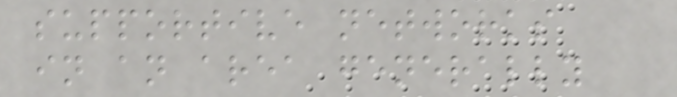supportive networks
in an area generally
